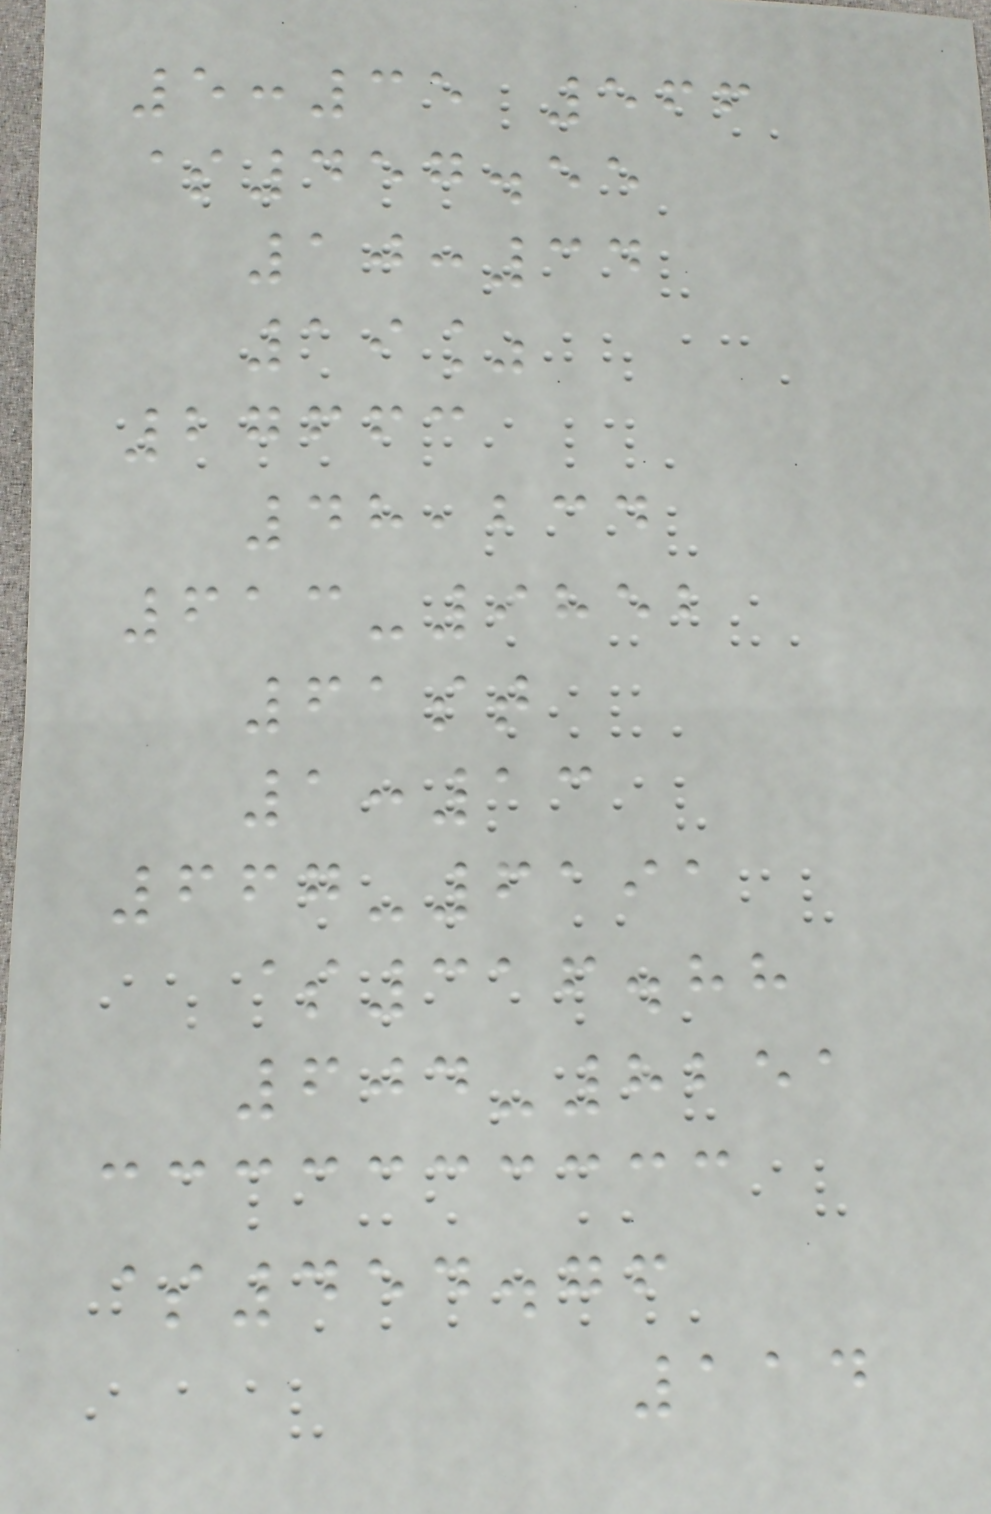5:35 566
$457.55
10:34
19%
27663
48,234
613-9852
61st
1:13
667-6191
$316.88
604-8251
$454.76
114
